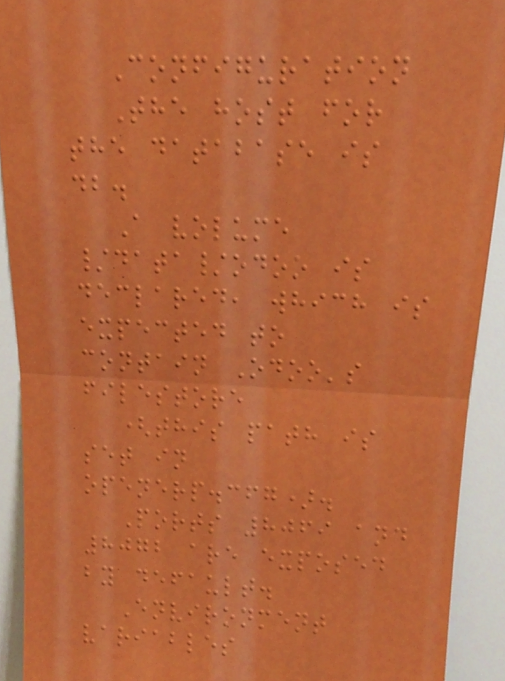Configuration
The host for
the database is
db.
A volume
/data/odoo is
declared, which is
expected to
contain Odoo's
filestore
(this path is
set in
openerp.cfg).
Ports 8069 and
8072 are exposed
by default.
Environment
variables
